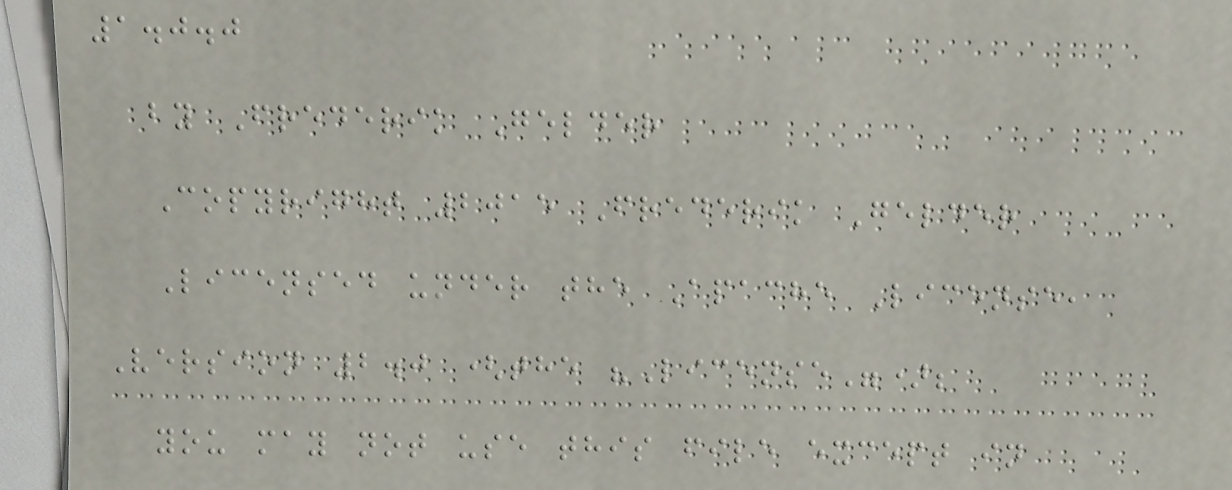1.0.0
by Frederik Gelder
Copyright 2015 Frederik Gelder
Licensed under the Apache License,
Version 2.0 (the "License");
you may not use this file except in
